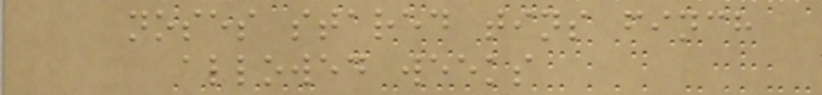noses stared tins finch
allowed weeks
